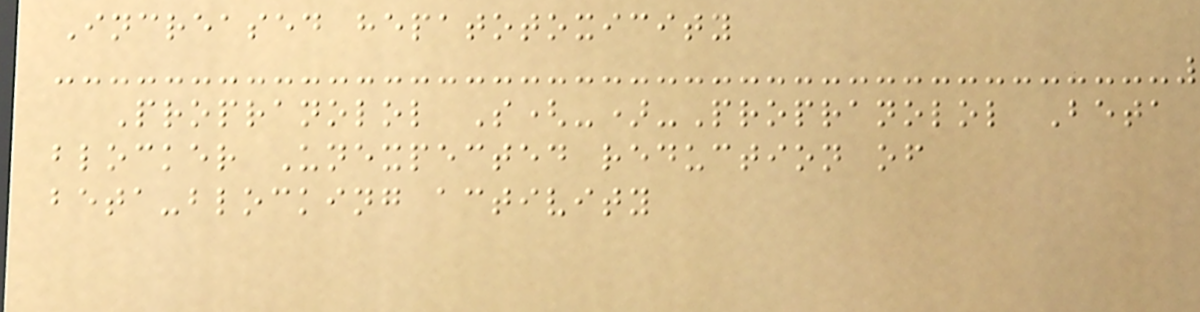Increased hepatotoxicity
Propranolol S(-)-Propranolol Beta
blocker Unexpected reduction of
beta-blocking activity
